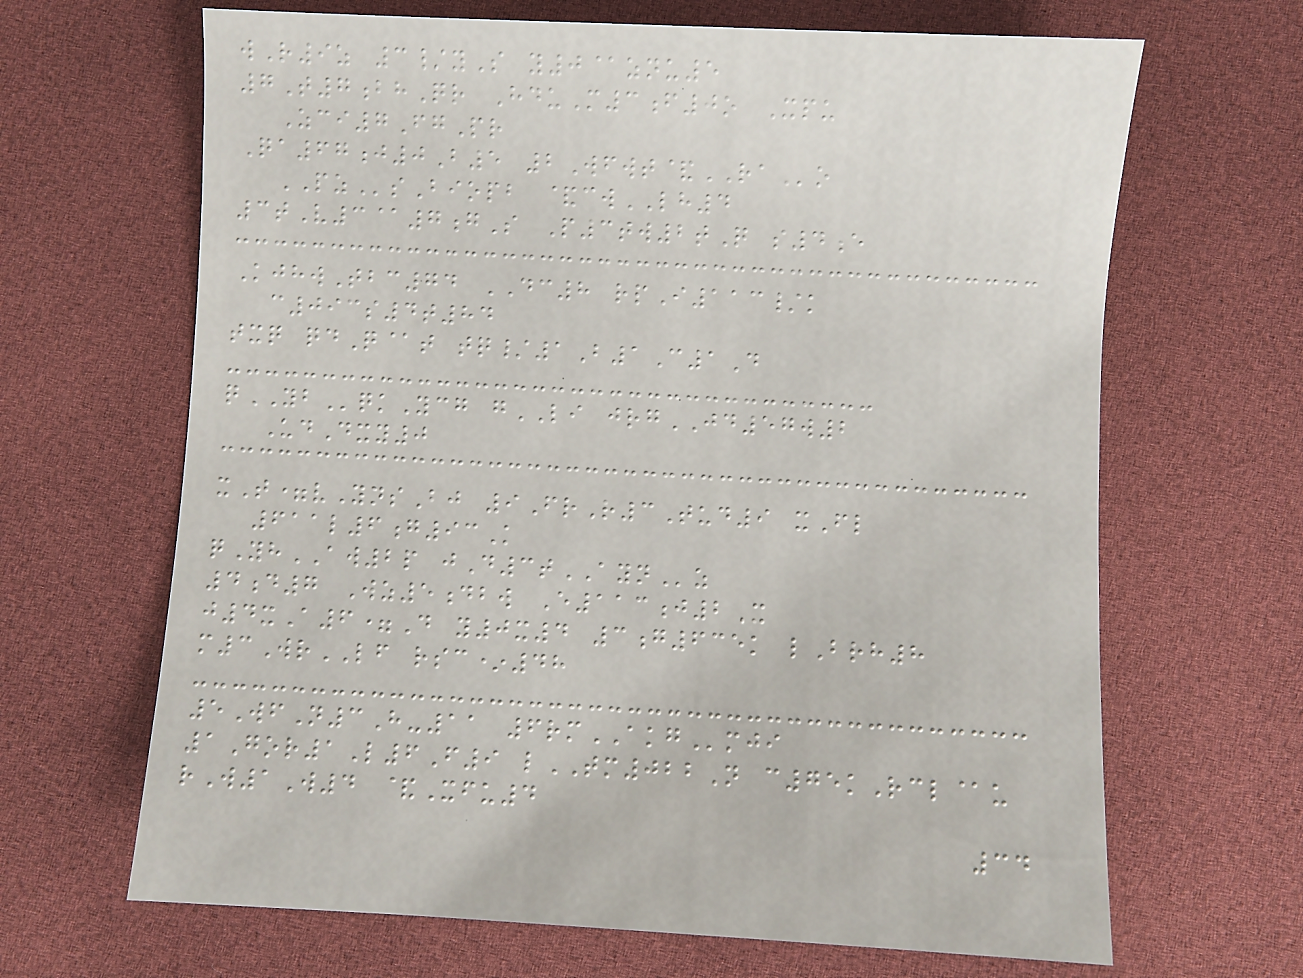wR9z 3/yS y0@znu5
7T7bhQr HduM3f0o Xpu
Zci7FgPr
Qa67j0B5 2Wfwt&RAo
PZsBiopb &cwLH4
3tV3@7gS P3tw2tQ s4e
KjhwTbc74 DC8 rpI113/k
c093s4t84
txq qdQ@t tq/1B1C1D
qYBqkYcg gLI jrgJD57w2
UdDxy0
xT=vYnsBj 9FrR3Tud9 xFl
611l6g93K
qYhAW2p jD3tAYNz
4d7 Wz5dbw E113j2X
j4xA6=D y0x4 3g635k lBrh8
m3WrLF rsc*48
5WfN3H-11 6rmAKGmji
1Gor1L6F9 lTM022N c75kRcl@u
rW1W4 &Xfu4
34
